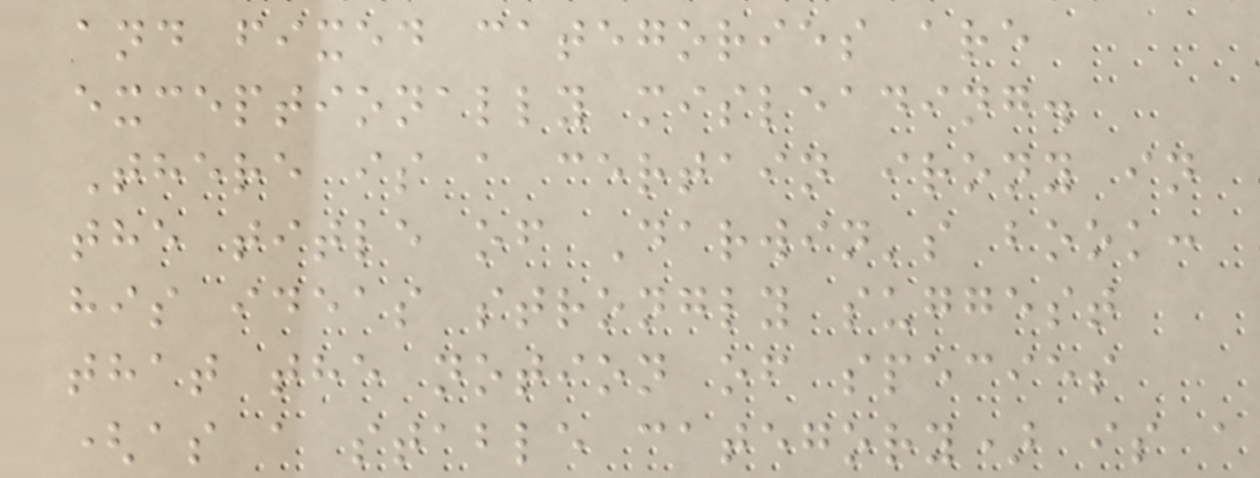and fixed categories are
exceptionally misleading.
There is a certain irony in
the title of Darwin's book:
his ideas strongly suggest
that the notion of species
(as a stable category) is a
